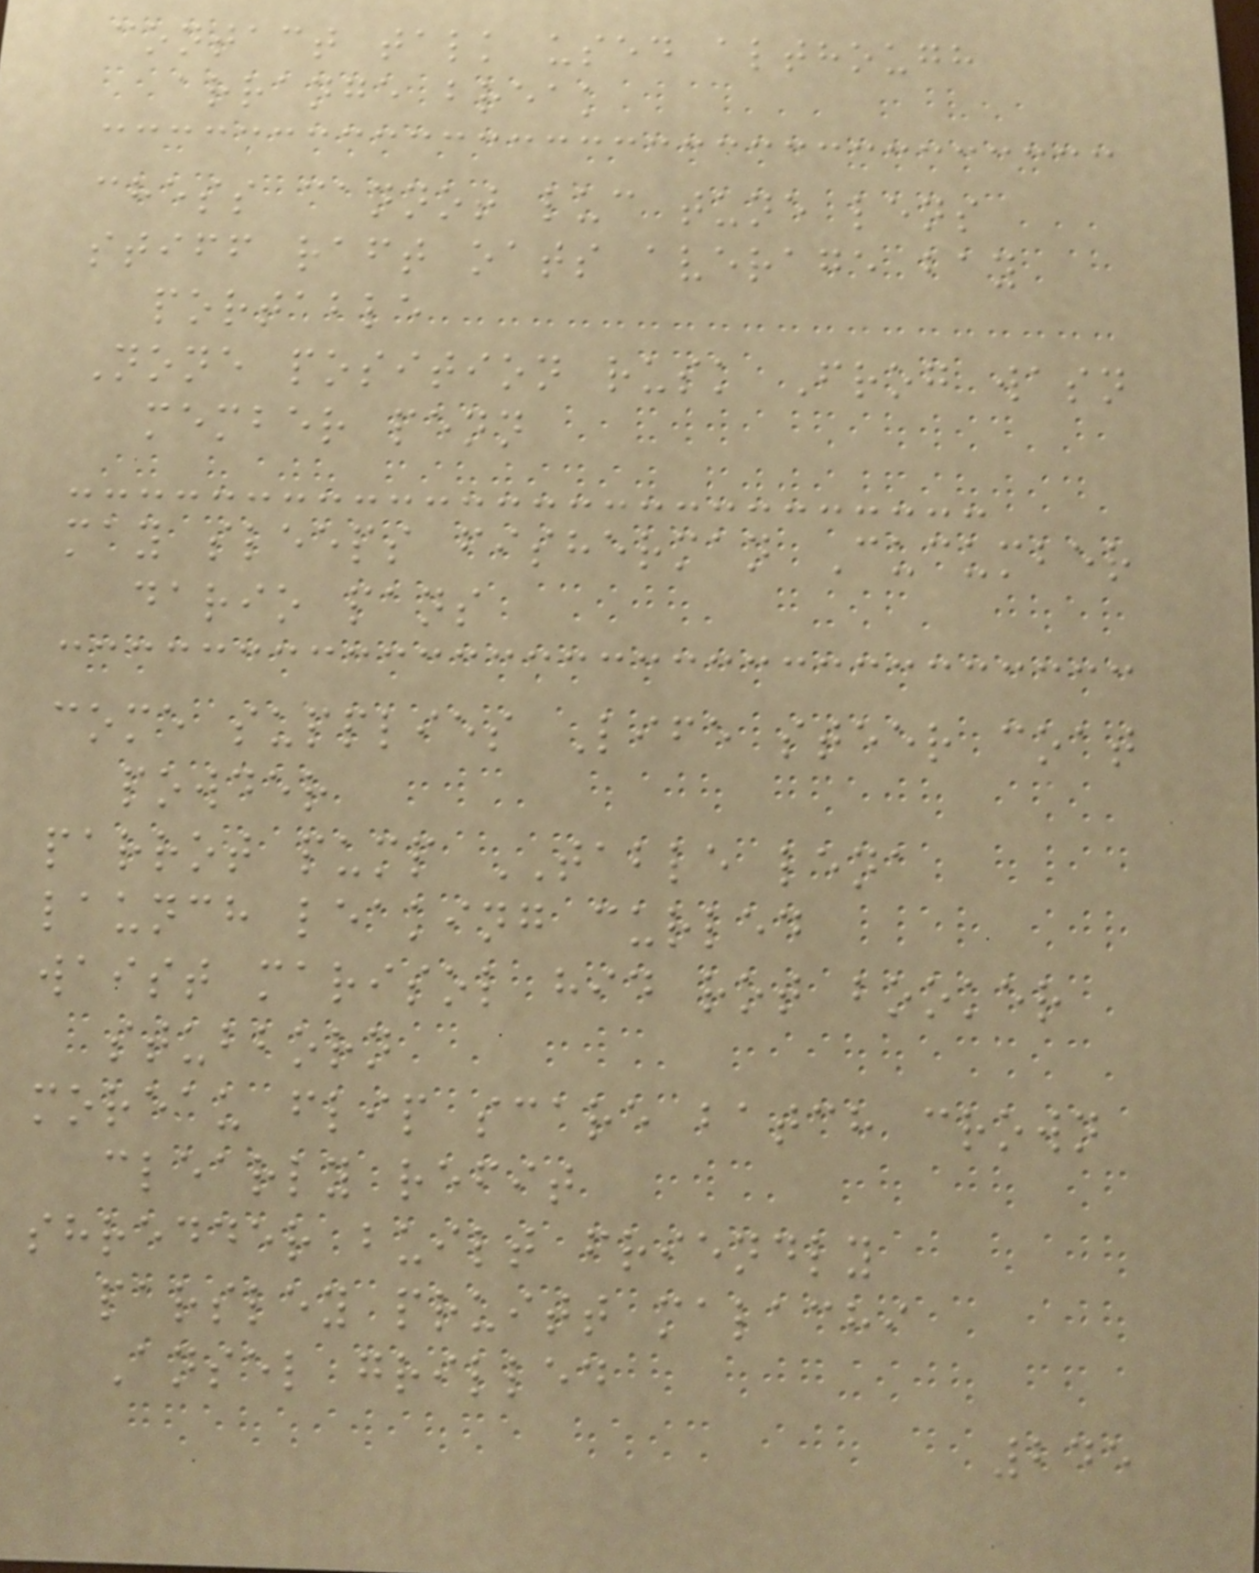contact talk used although
arrange break
chess cannot luc tune lens
stiff raft oats average bay
portable
None position rusk Frog wasn
member penn
may sleeps fisherman Cucumber
dario pans
come supplies Life steer coat
powder
parrot pump TABLE lena
launch leaking curled
waist marisol hid rot booker
stubborn
moreau flip scare batch crown
clearly refit
shredder built friendly
parsley pruitt malachi
Ansel grilled
245
